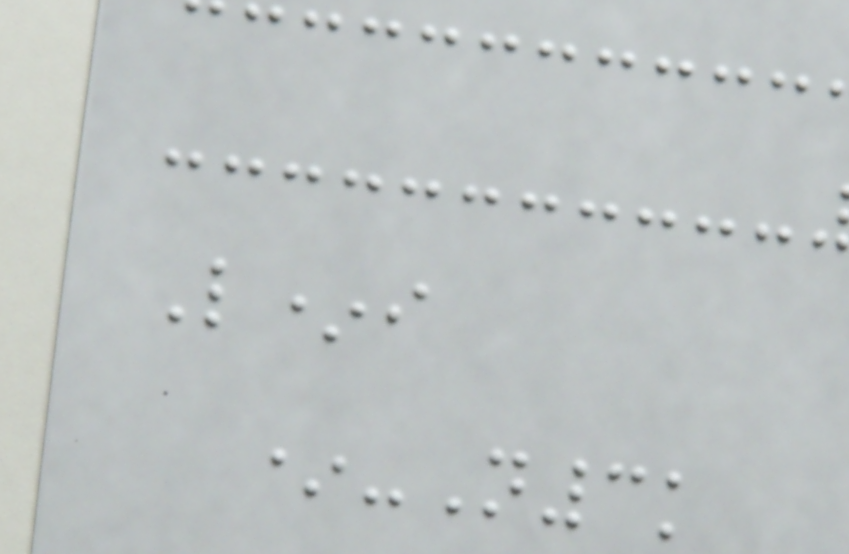L*i
*-N3k
